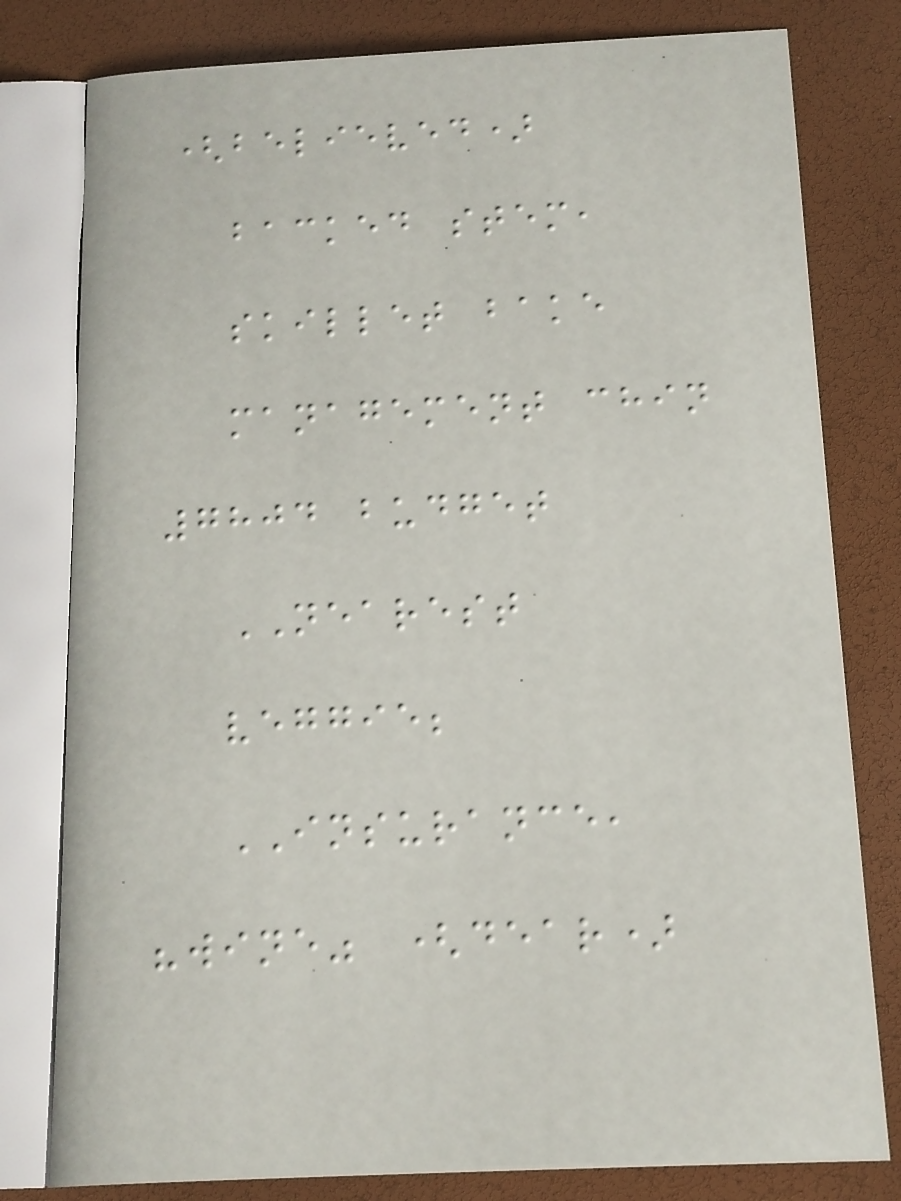(believed)
backed stem,
skillet bake
management chin
7804 budget
NEAREST
veggie;
INSURANCE,
"wine" (dear)
